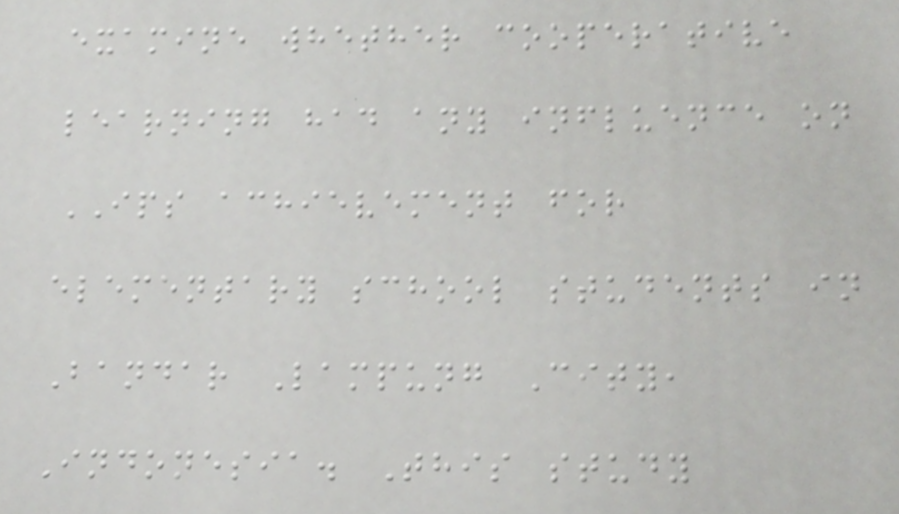examine whether cooperative
learning had any influence on
IPS achievement for
elementary school students in
Bandar Lampung City,
Indonesia. This study
